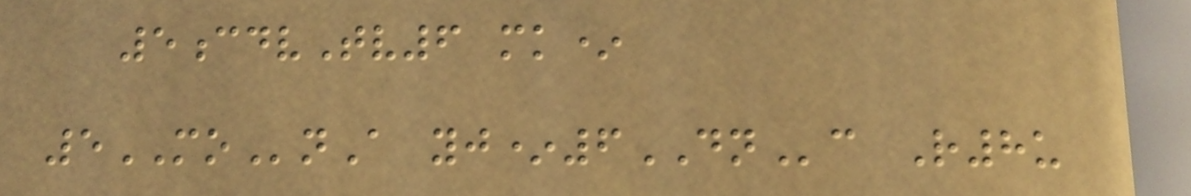5cdvTv6 mk*
5MOnA yj*6DNc R8u
